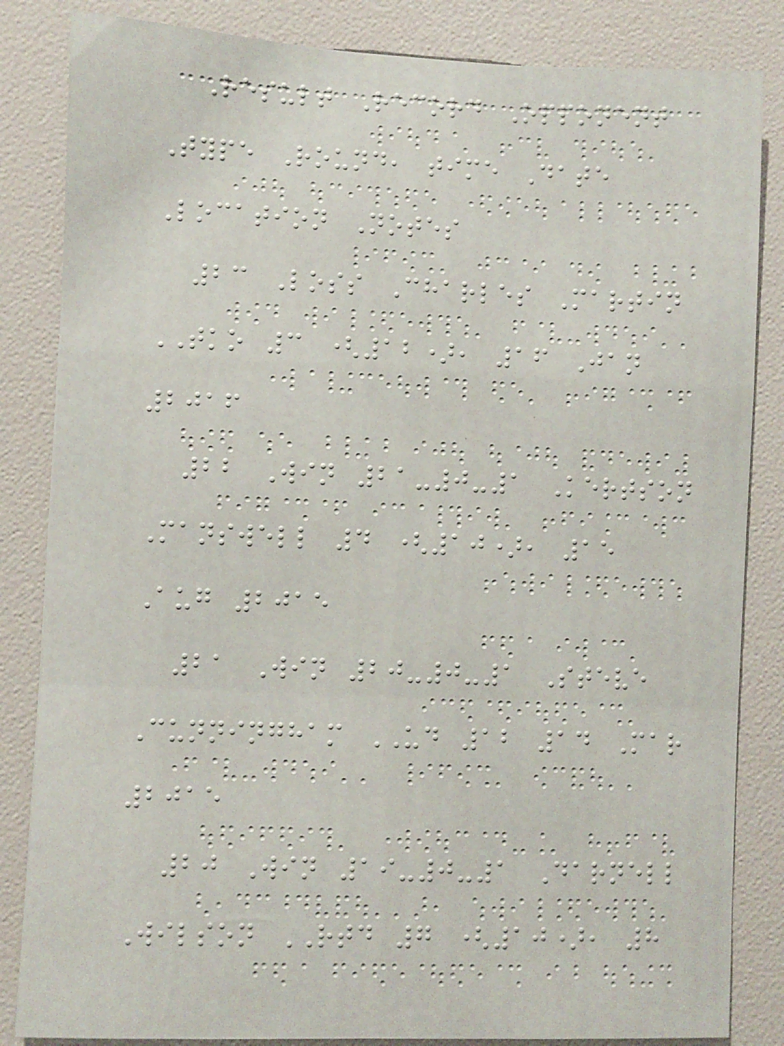Result Record Opponent
Type Round, time Date
Location Notes
23 Loss Charles Martin
TKO 3 (12), 16 Jan
2016
22 Win 21-0-1 Kertson
Manswell 4 (10), 15
Aug 2015
21 Win 20-0-1 Steve
Cunningham UD 12 14 Mar
2015
20 Win 19-0-1 Darnell
Wilson RTD 7 (10), 8
